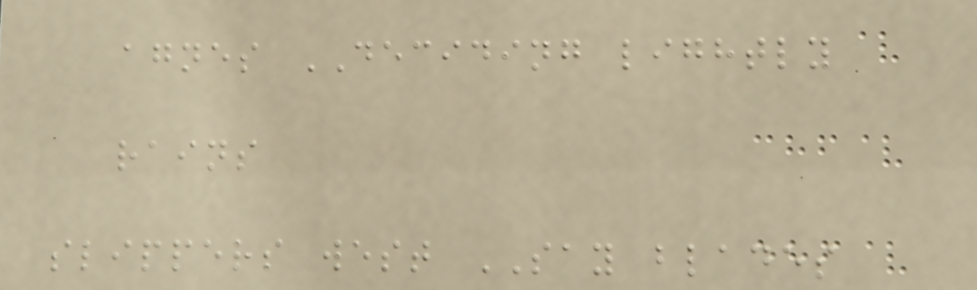agnes DECIDING lightly
rains
slippers west SAY blades
